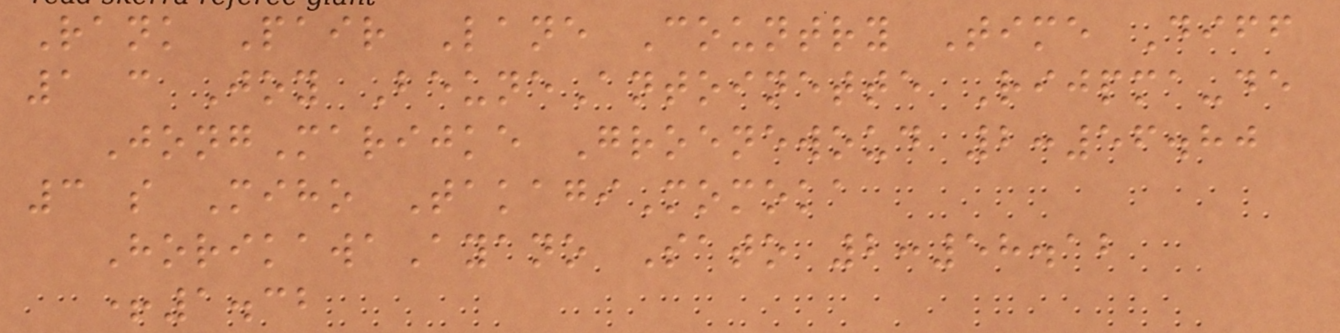Rank Pair Lane Country Time Diff
1 c Joy BeuneAntoinette Rijpma-de
JongMarijke Groenewoud 2:56.80
3 s Miho TakagiMomoka
HorikawaAyano Sato 2:58.12
+1.32
